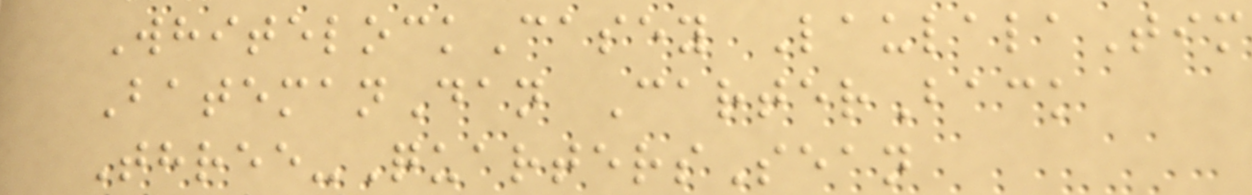WhitelockCasey LaulalaTim
BatemanDan CarterBack
Three-QuartersSean
